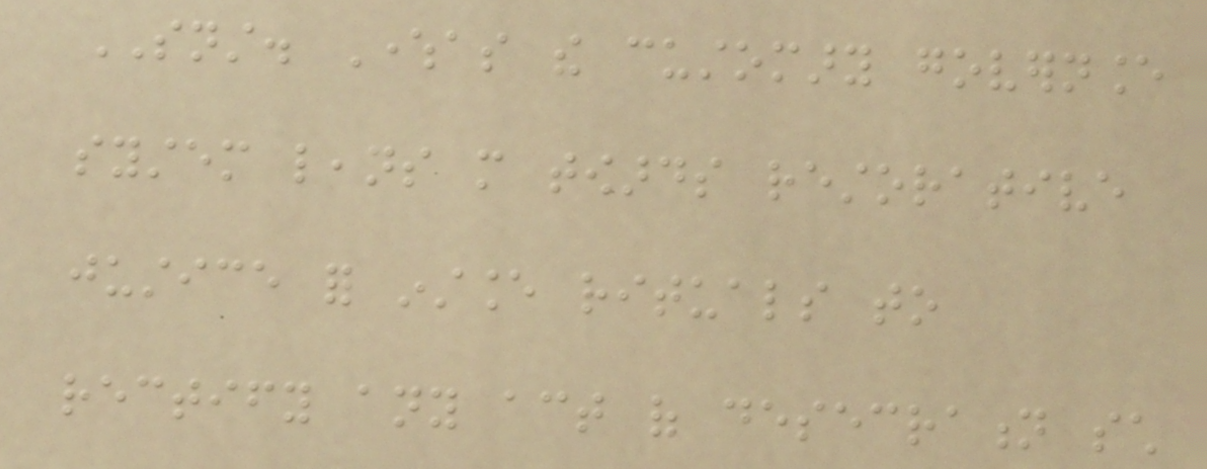SNST. Whereas the customary governance
system leans more towards restorative
justice for instance rituals to
rectify any act of desecration such
